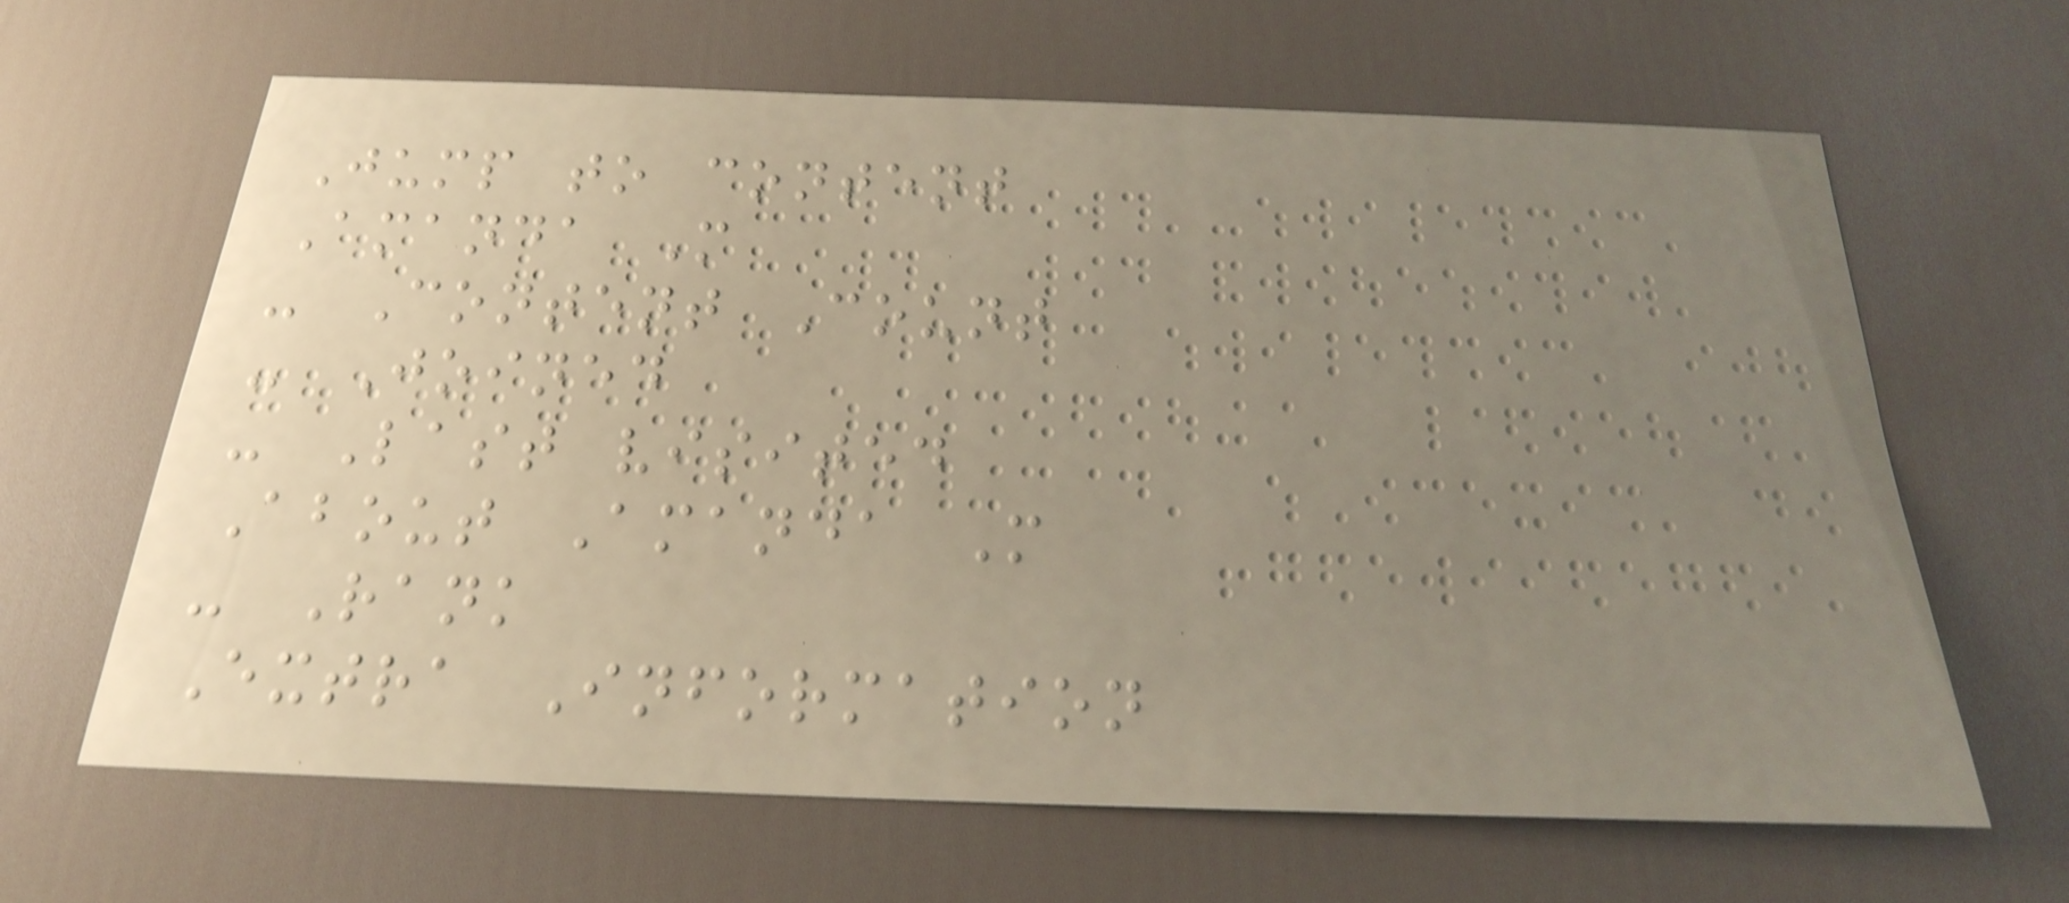Jump to content
Amanda M
- Content Count
- Joined
- Last visited
About Amanda M
- Rank
Extra Information
